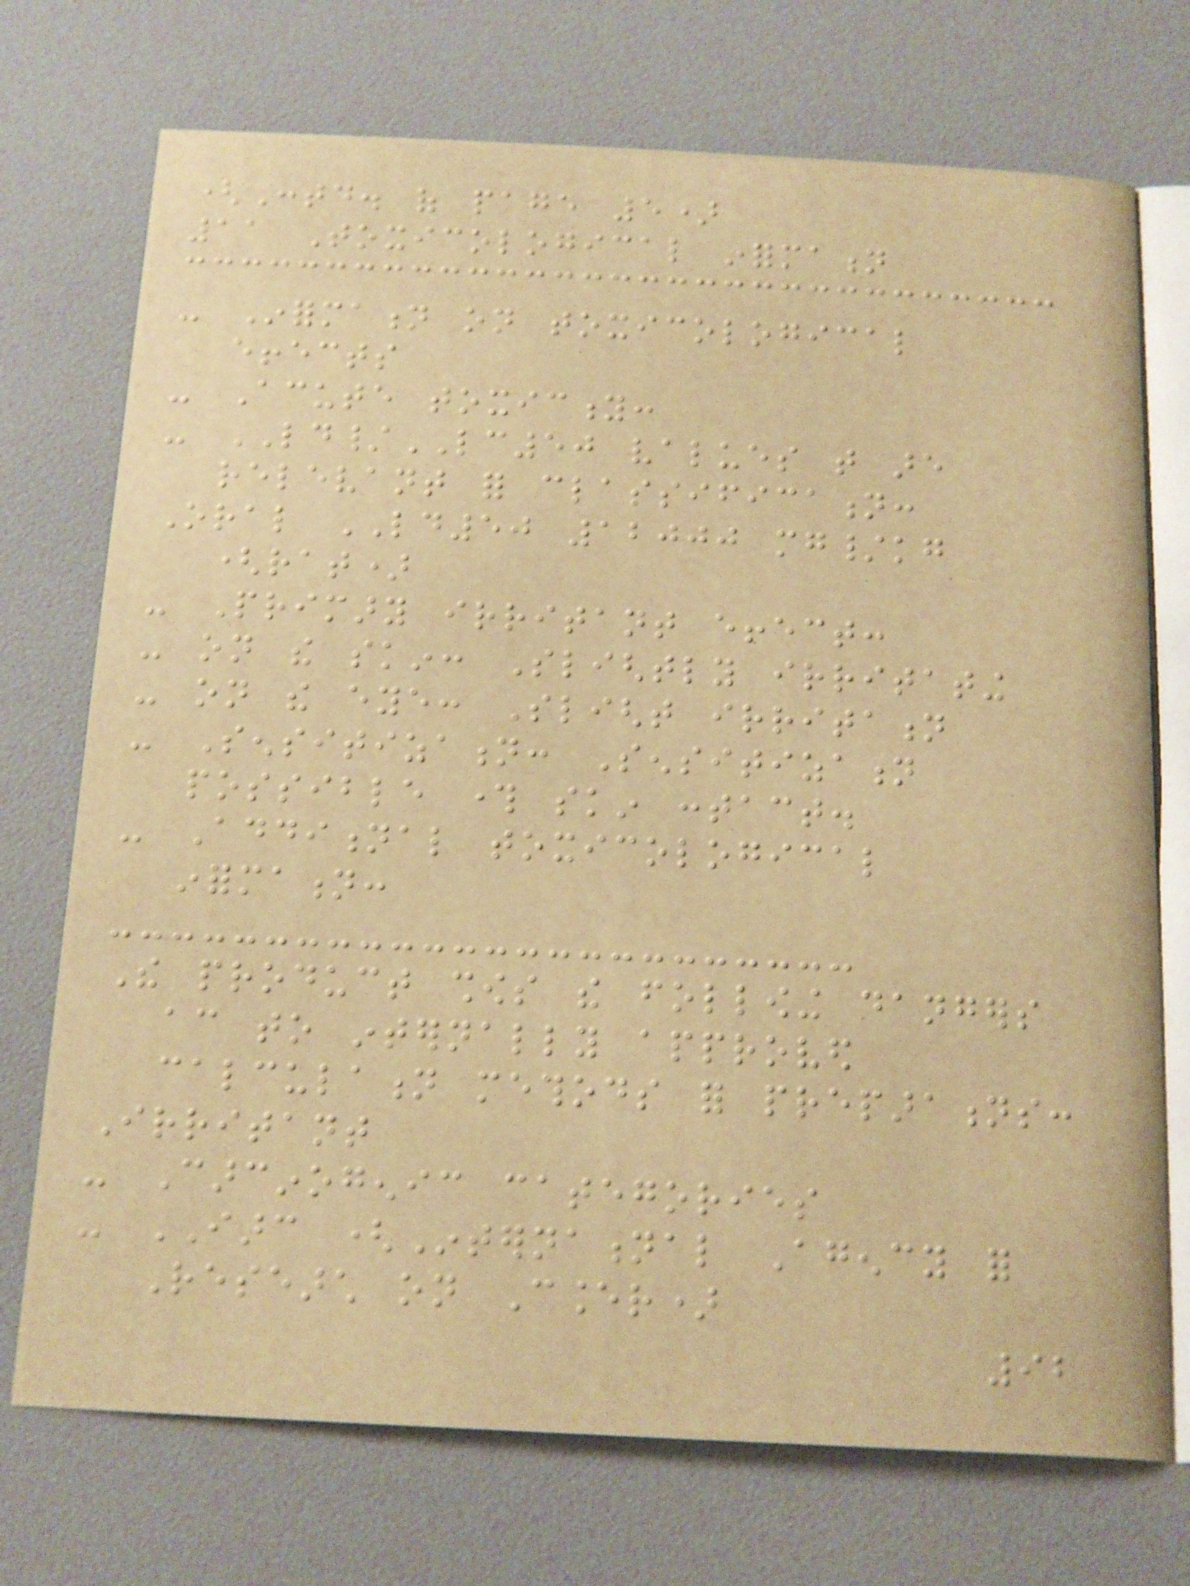(Contd. of page 5)
11 Toxicological information
- Information on toxicological
effects
- Acute toxicity:
- LD/LC50 values that are
relevant for classification:
Oral LD50 12000 mg/kg
(rat)
- Primary irritant effect:
- on the skin: Slightly irritating
- on the eye: Slight irritation
- Sensitization: Sensitization
possible through skin contact.
- Additional toxicological
information:
The product shows the following dangers
according to internally approved
calculation methods for preparations:
Irritant
- Carcinogenic categories
- IARC (International Agency for
Research on Cancer)
92
